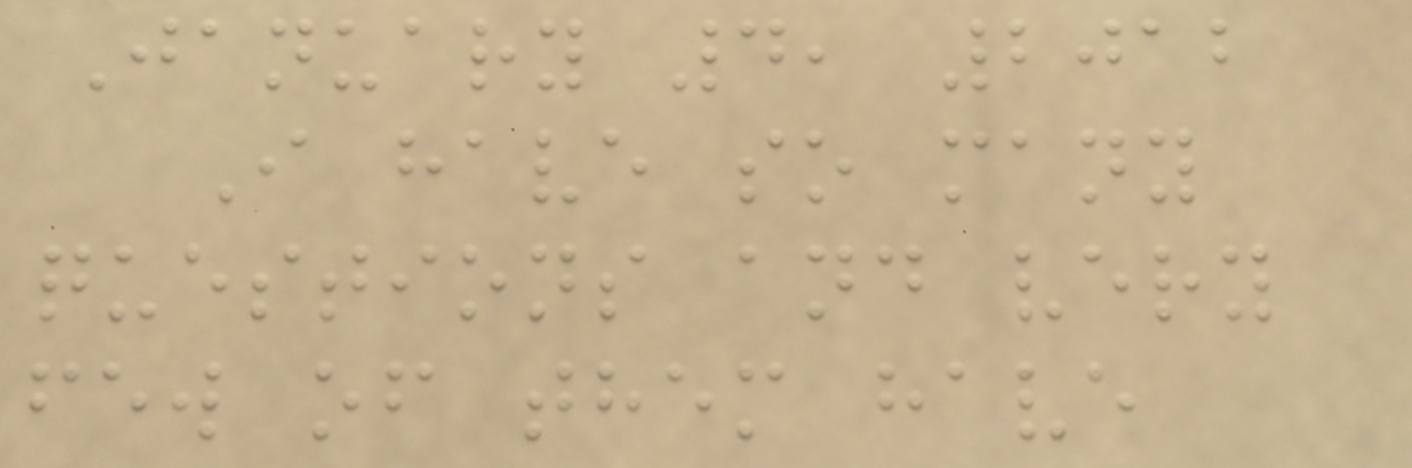January 4, 2012
I have so many
questions and very
few of them have
